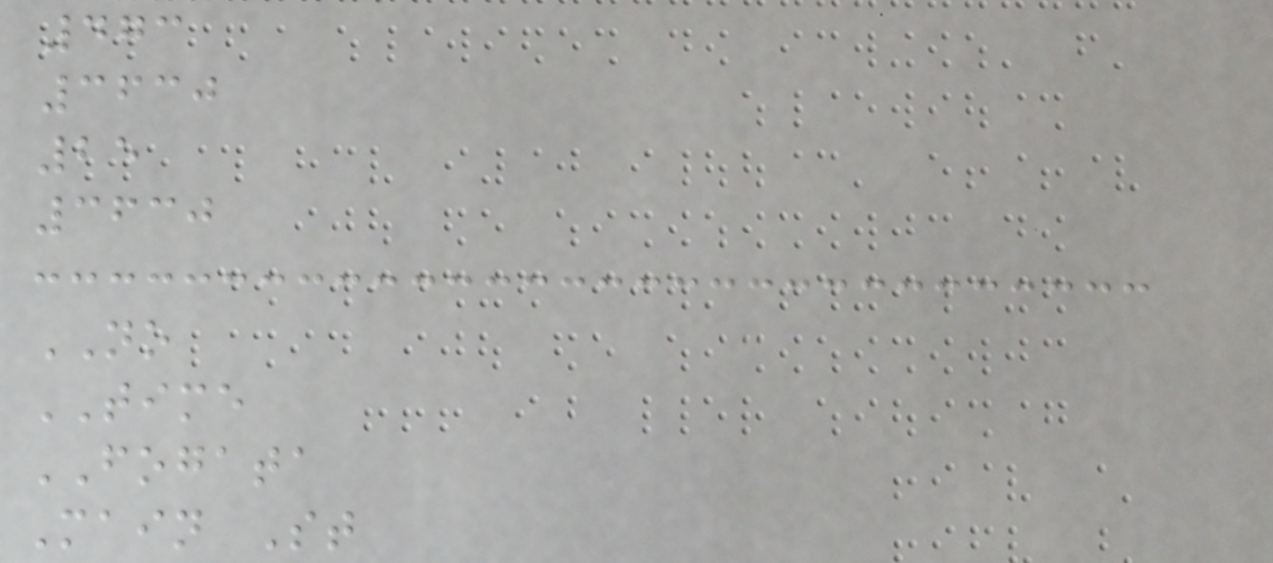473
3630
25
3630
NO
TIME
FOGATA
Main St
